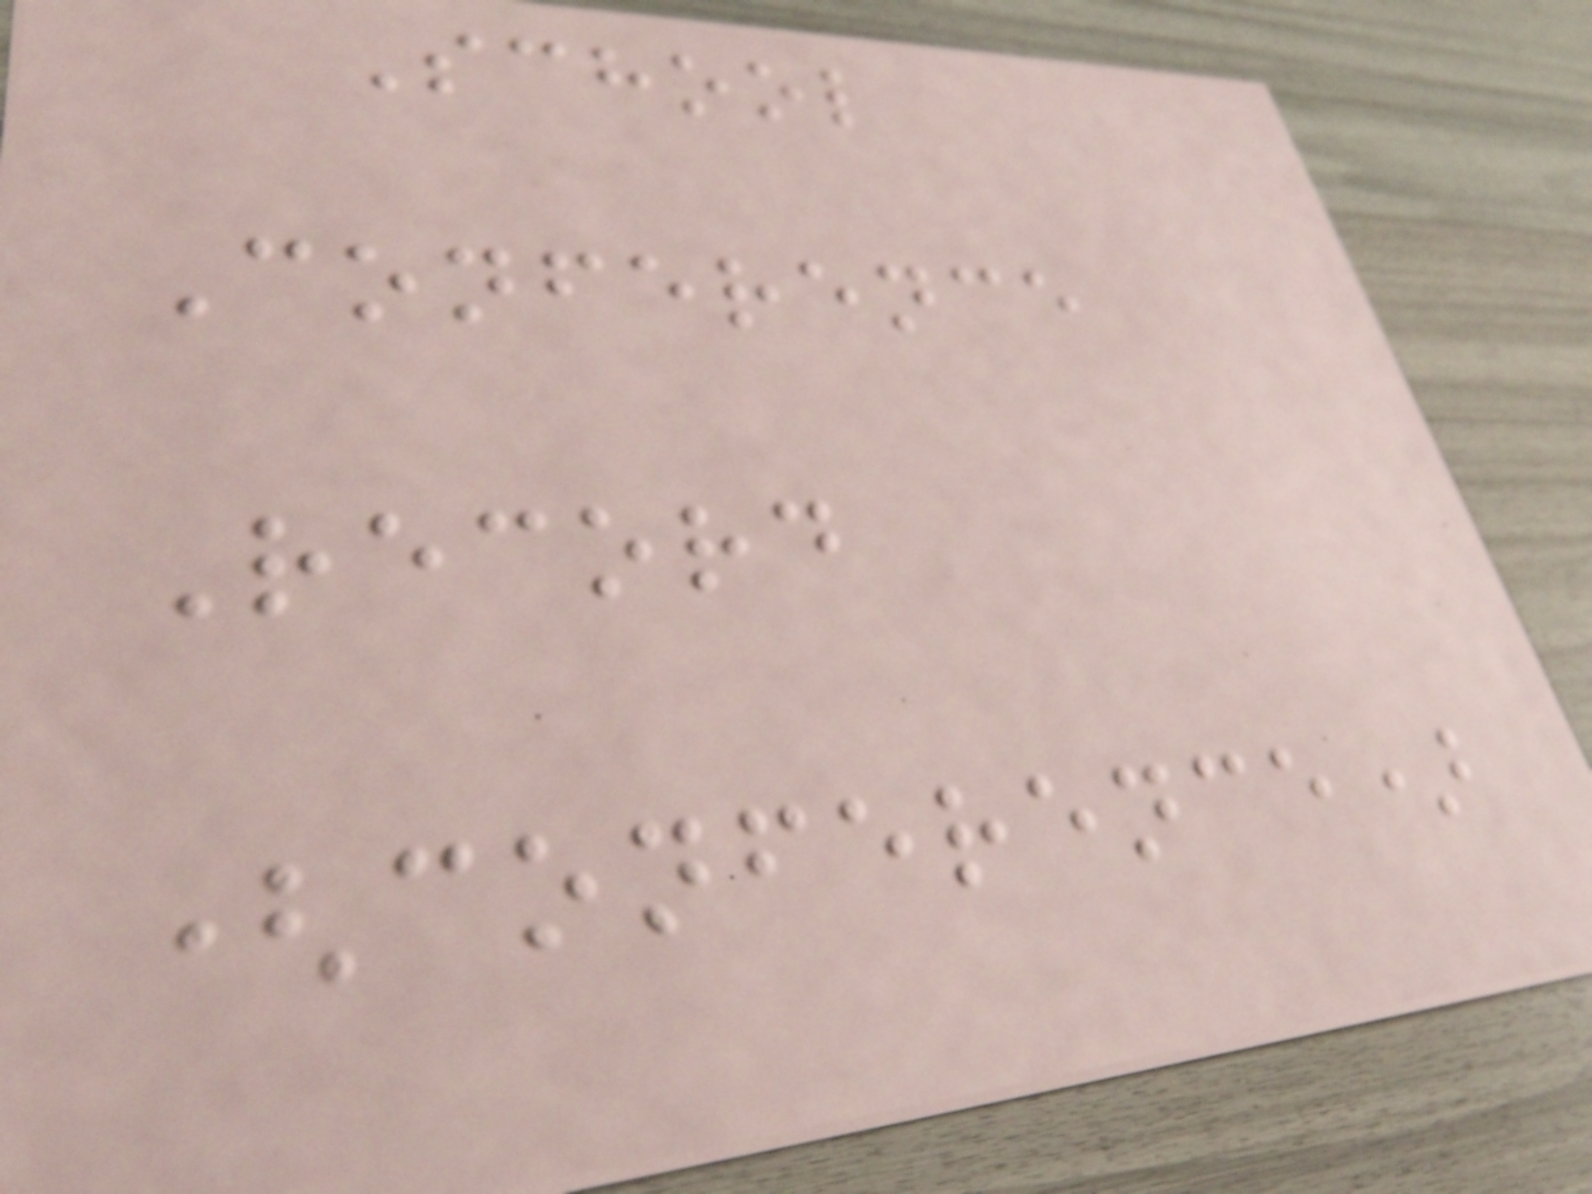School
Conference
Record
(conference)
